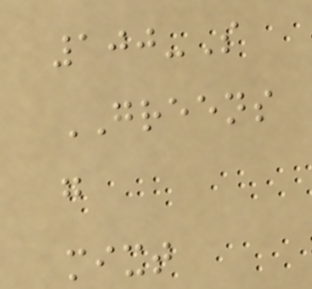100-S
GREENS
g
mixt
